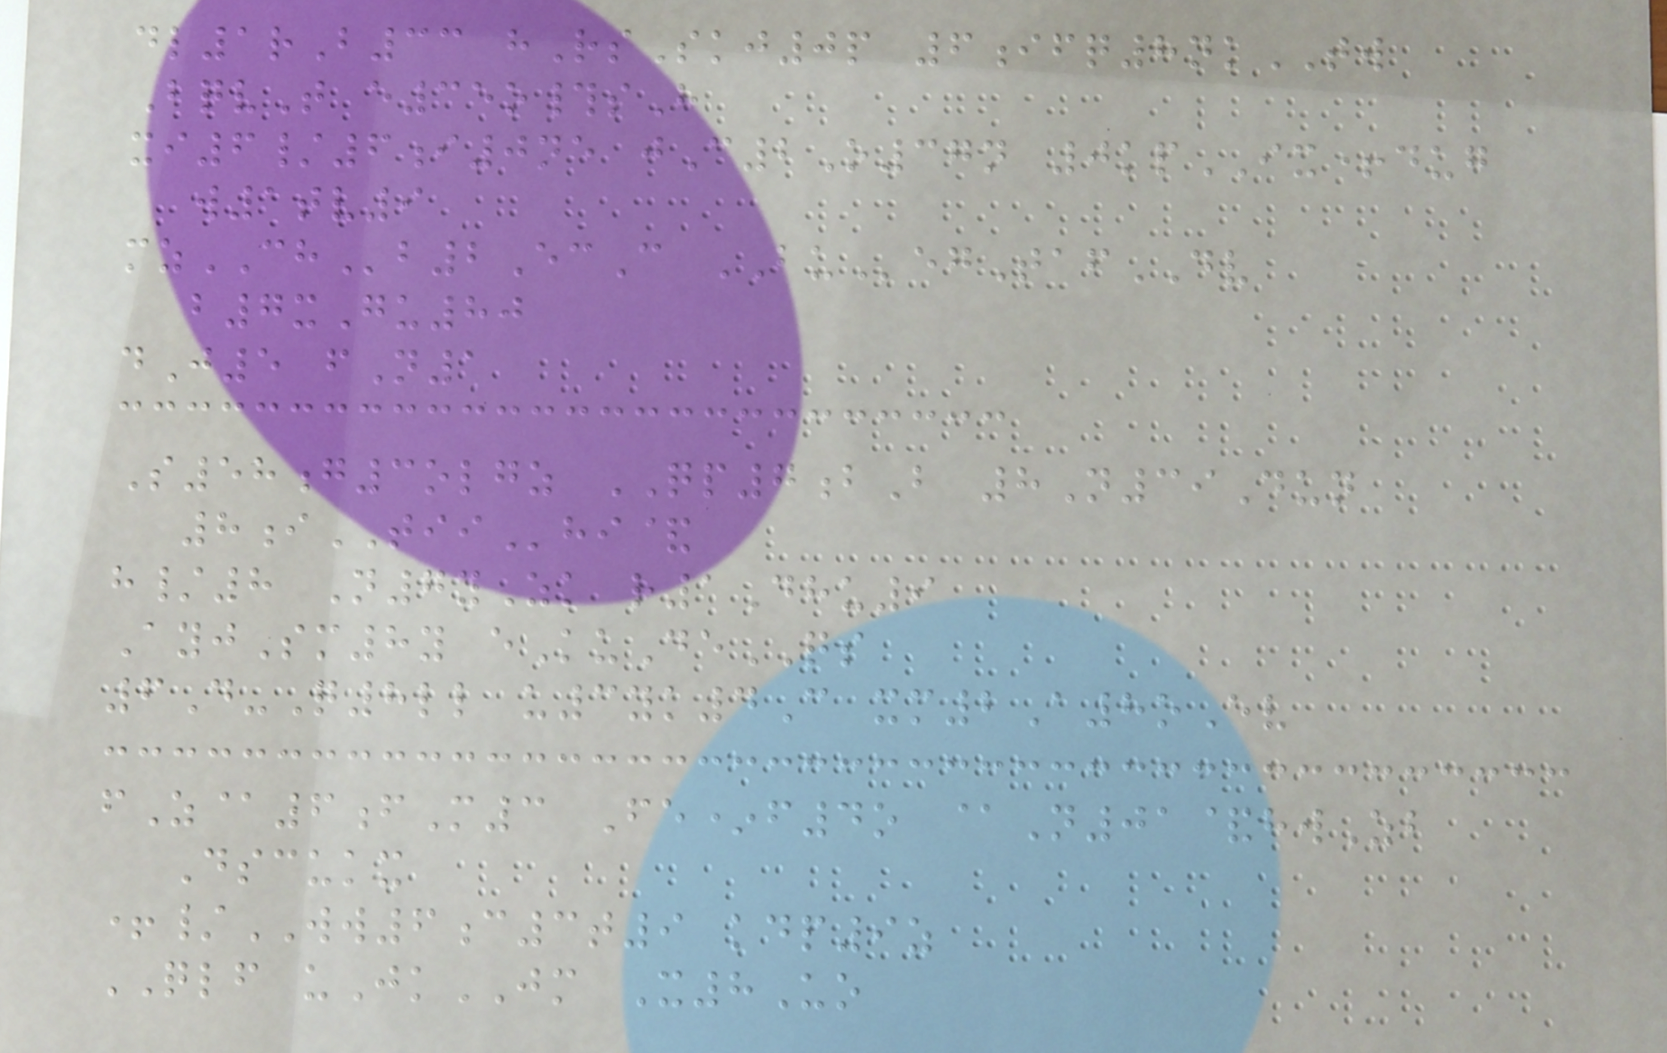dl1rB33 hRsSkj0p 6ifq8nkTW
BqvT e35o#sH
xi6/6i0ne jC2O37n 0kpIX+dug
w1tv9
mzCHb2EcC BUegTafDV
b7xGu80
dJ5 fN1
S58g3olgz QP7bB 8N39Dun
8iTIIhi&
h/8 N7yZk r1Dhu9
AyjSm8y eKuDeQS
6D-Q8ll u3yk4C xm2A8oEv
fZ@6fM3 Fe*f4o @N01&hwZb
Dscukx
+/WW6c3t9 kdp9z
QLF uJkJM X8Uo
